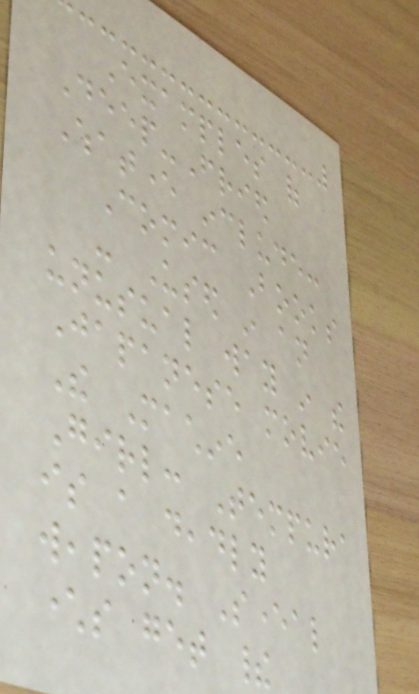Examples of
Deep-Fried
Whatever include:
Comic Books
- Used in an
unusual way in the
Japanese movie
The Machine
Girl: Tempura
is a deadly
weapon. Several
characters get their
